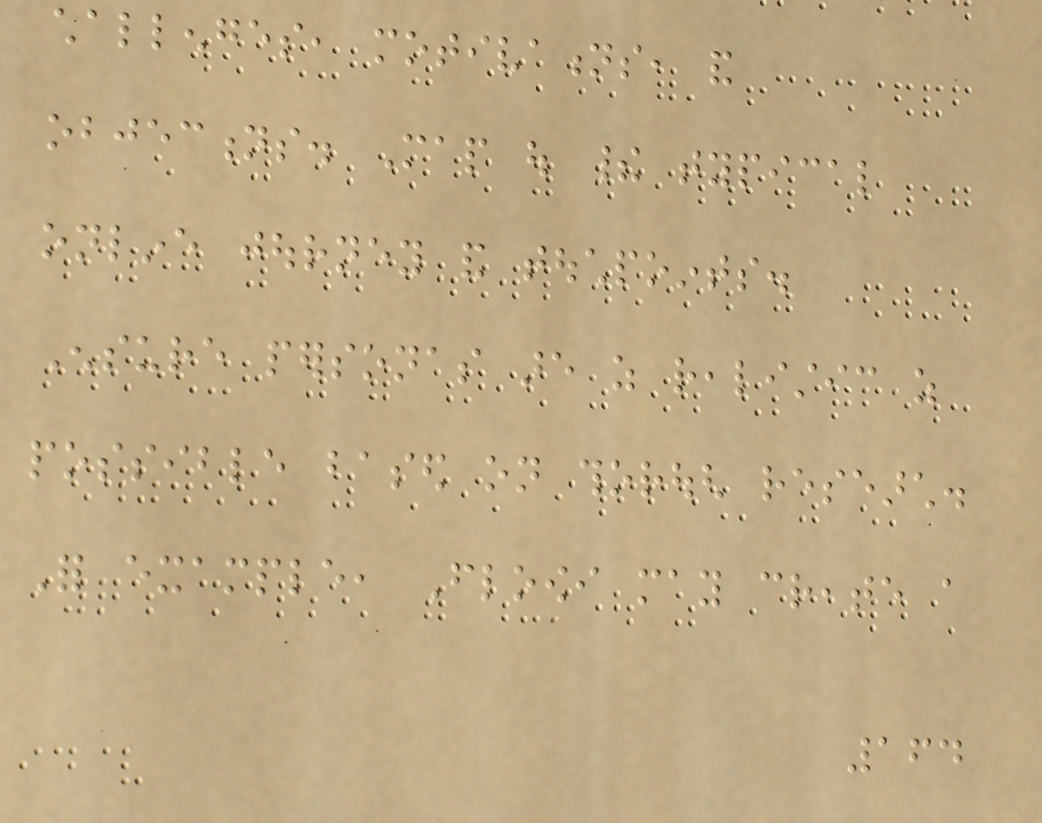challenges, motivations, and
objections. Map out their typical
online journey and touchpoints.
Ensure personas are as realistic as
possible based on thorough research.
For example, Floowi may create a
164
